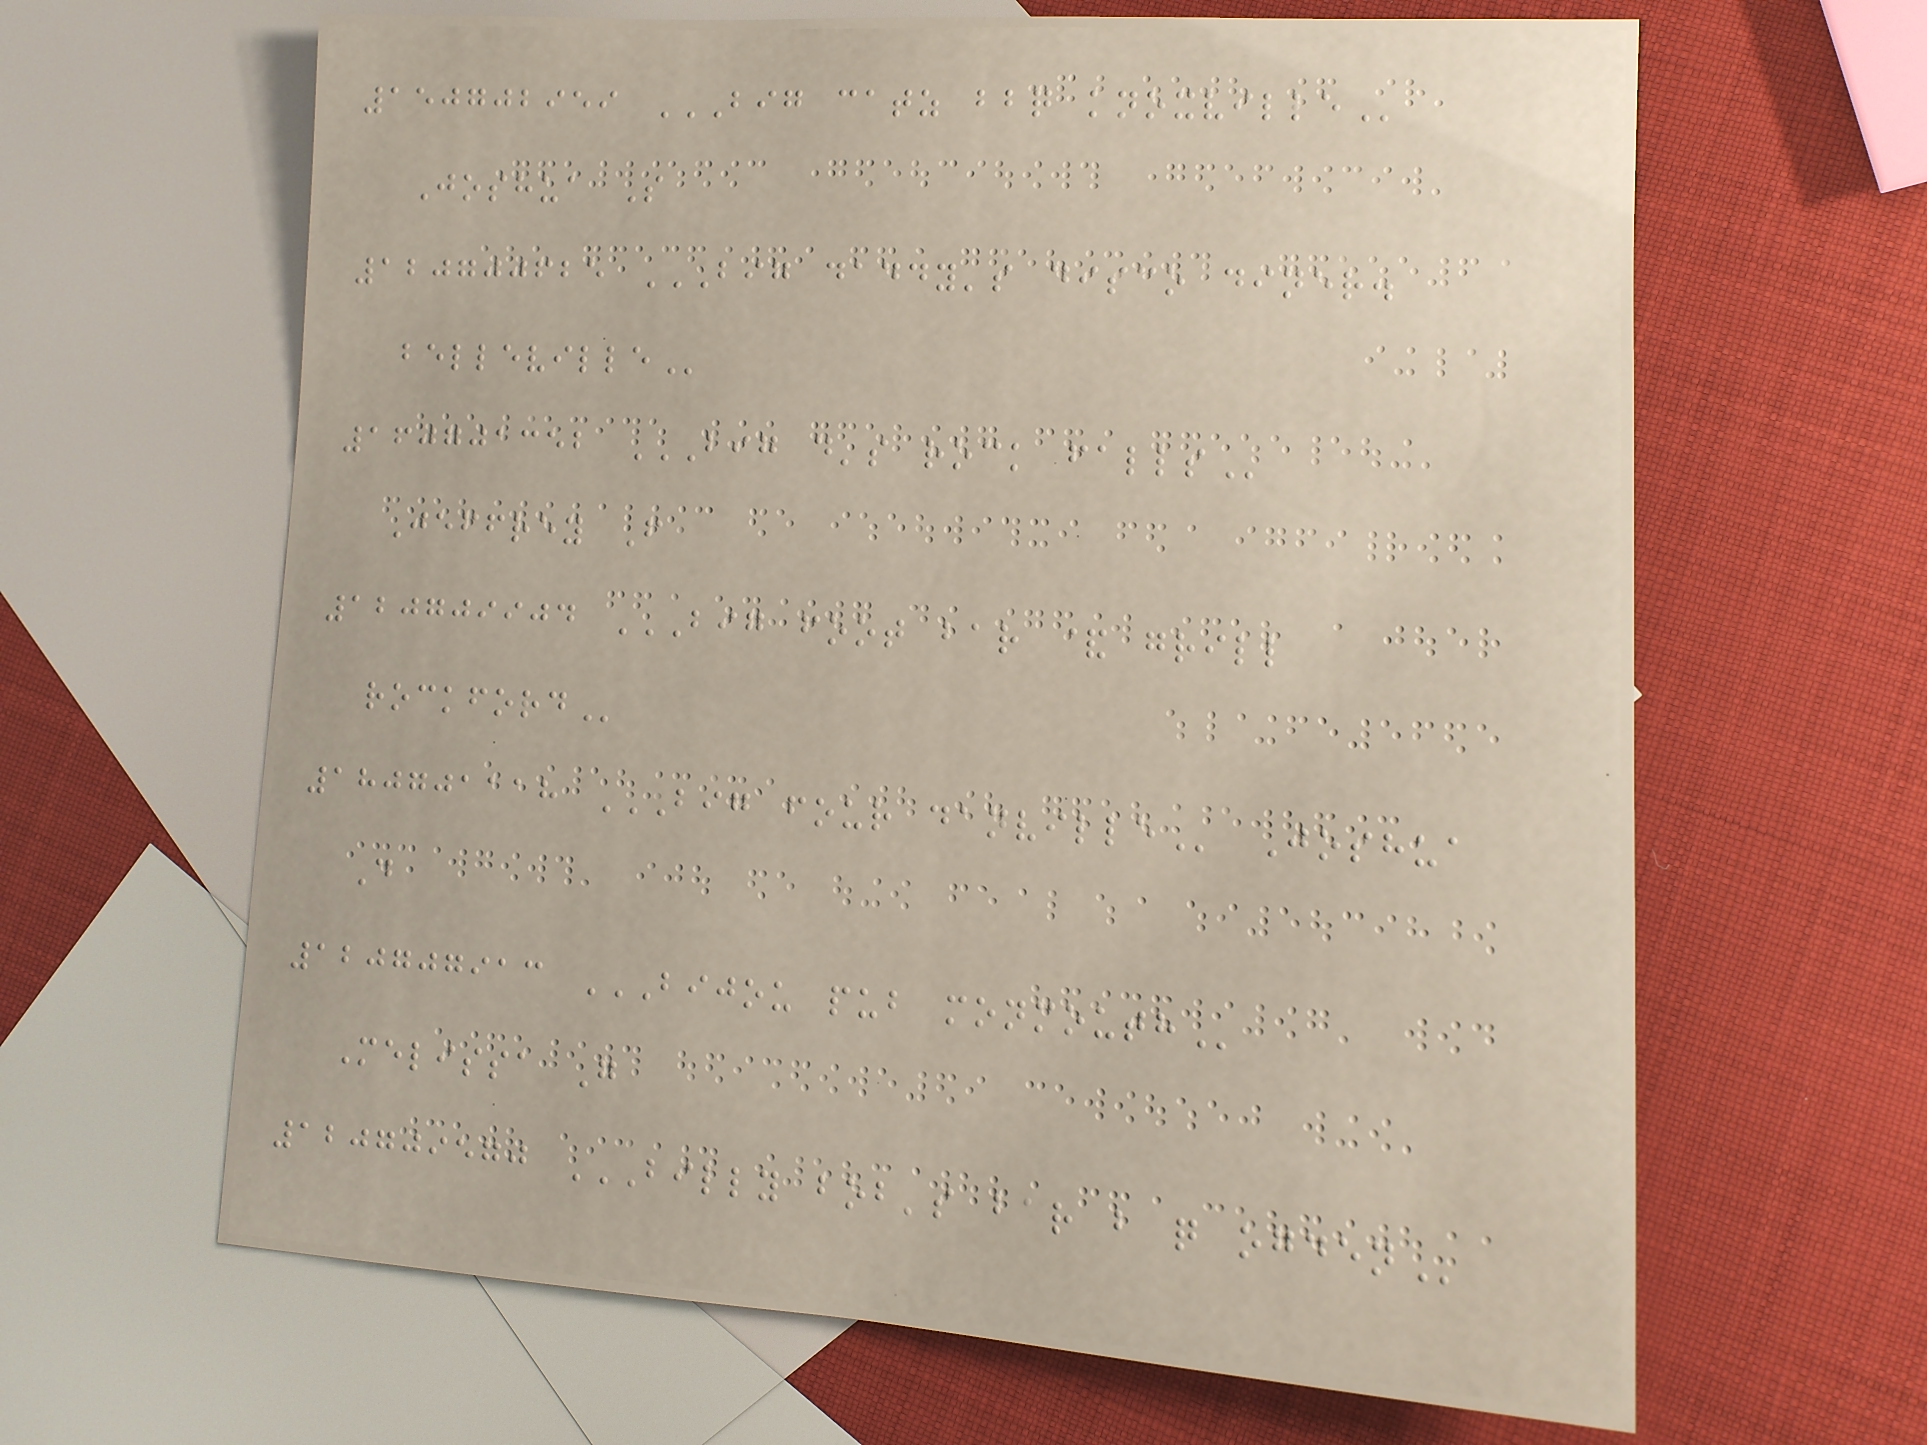150702959 BIG CATZ BBQ KNOXVILLE
Joshua S
120700625 BIG DADDY'S DISCO DINER.
BELLEVILLE
160701352 BIG D'S ROCK FALLS
Jeffrey F
120709904 BIG FOOT BAR & GRILL
ROCKFORD
180701118 BIG FOUR DANVILLE Joshua
D
120707913 BIJOU PUB MONMOUTH
Melissa G
120709570 BILLY BOB'S BAR B Q OGDEN
